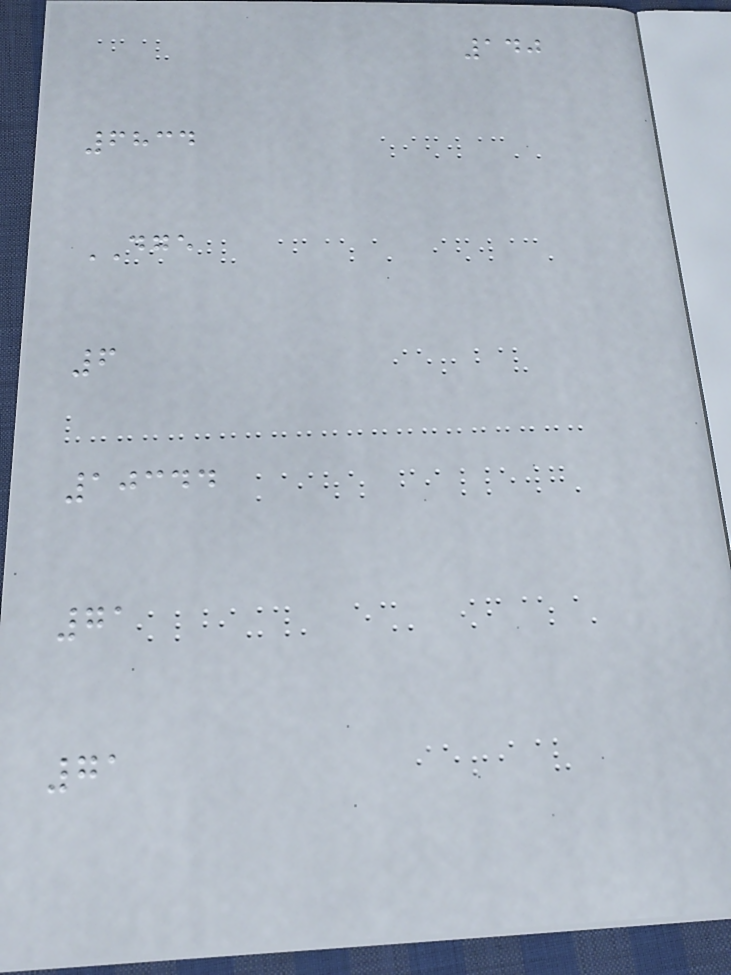140
6834
DGE
6
10344
71
71
